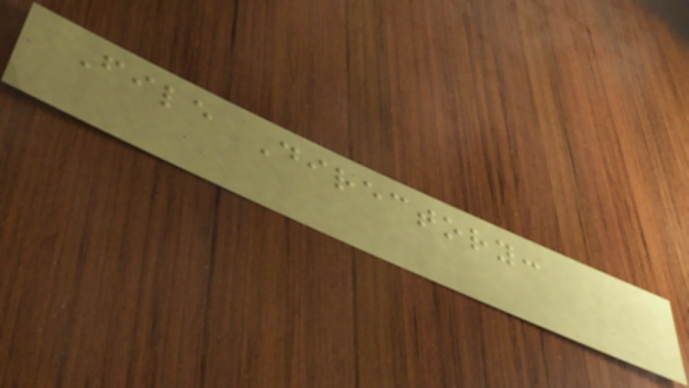File Directory:
